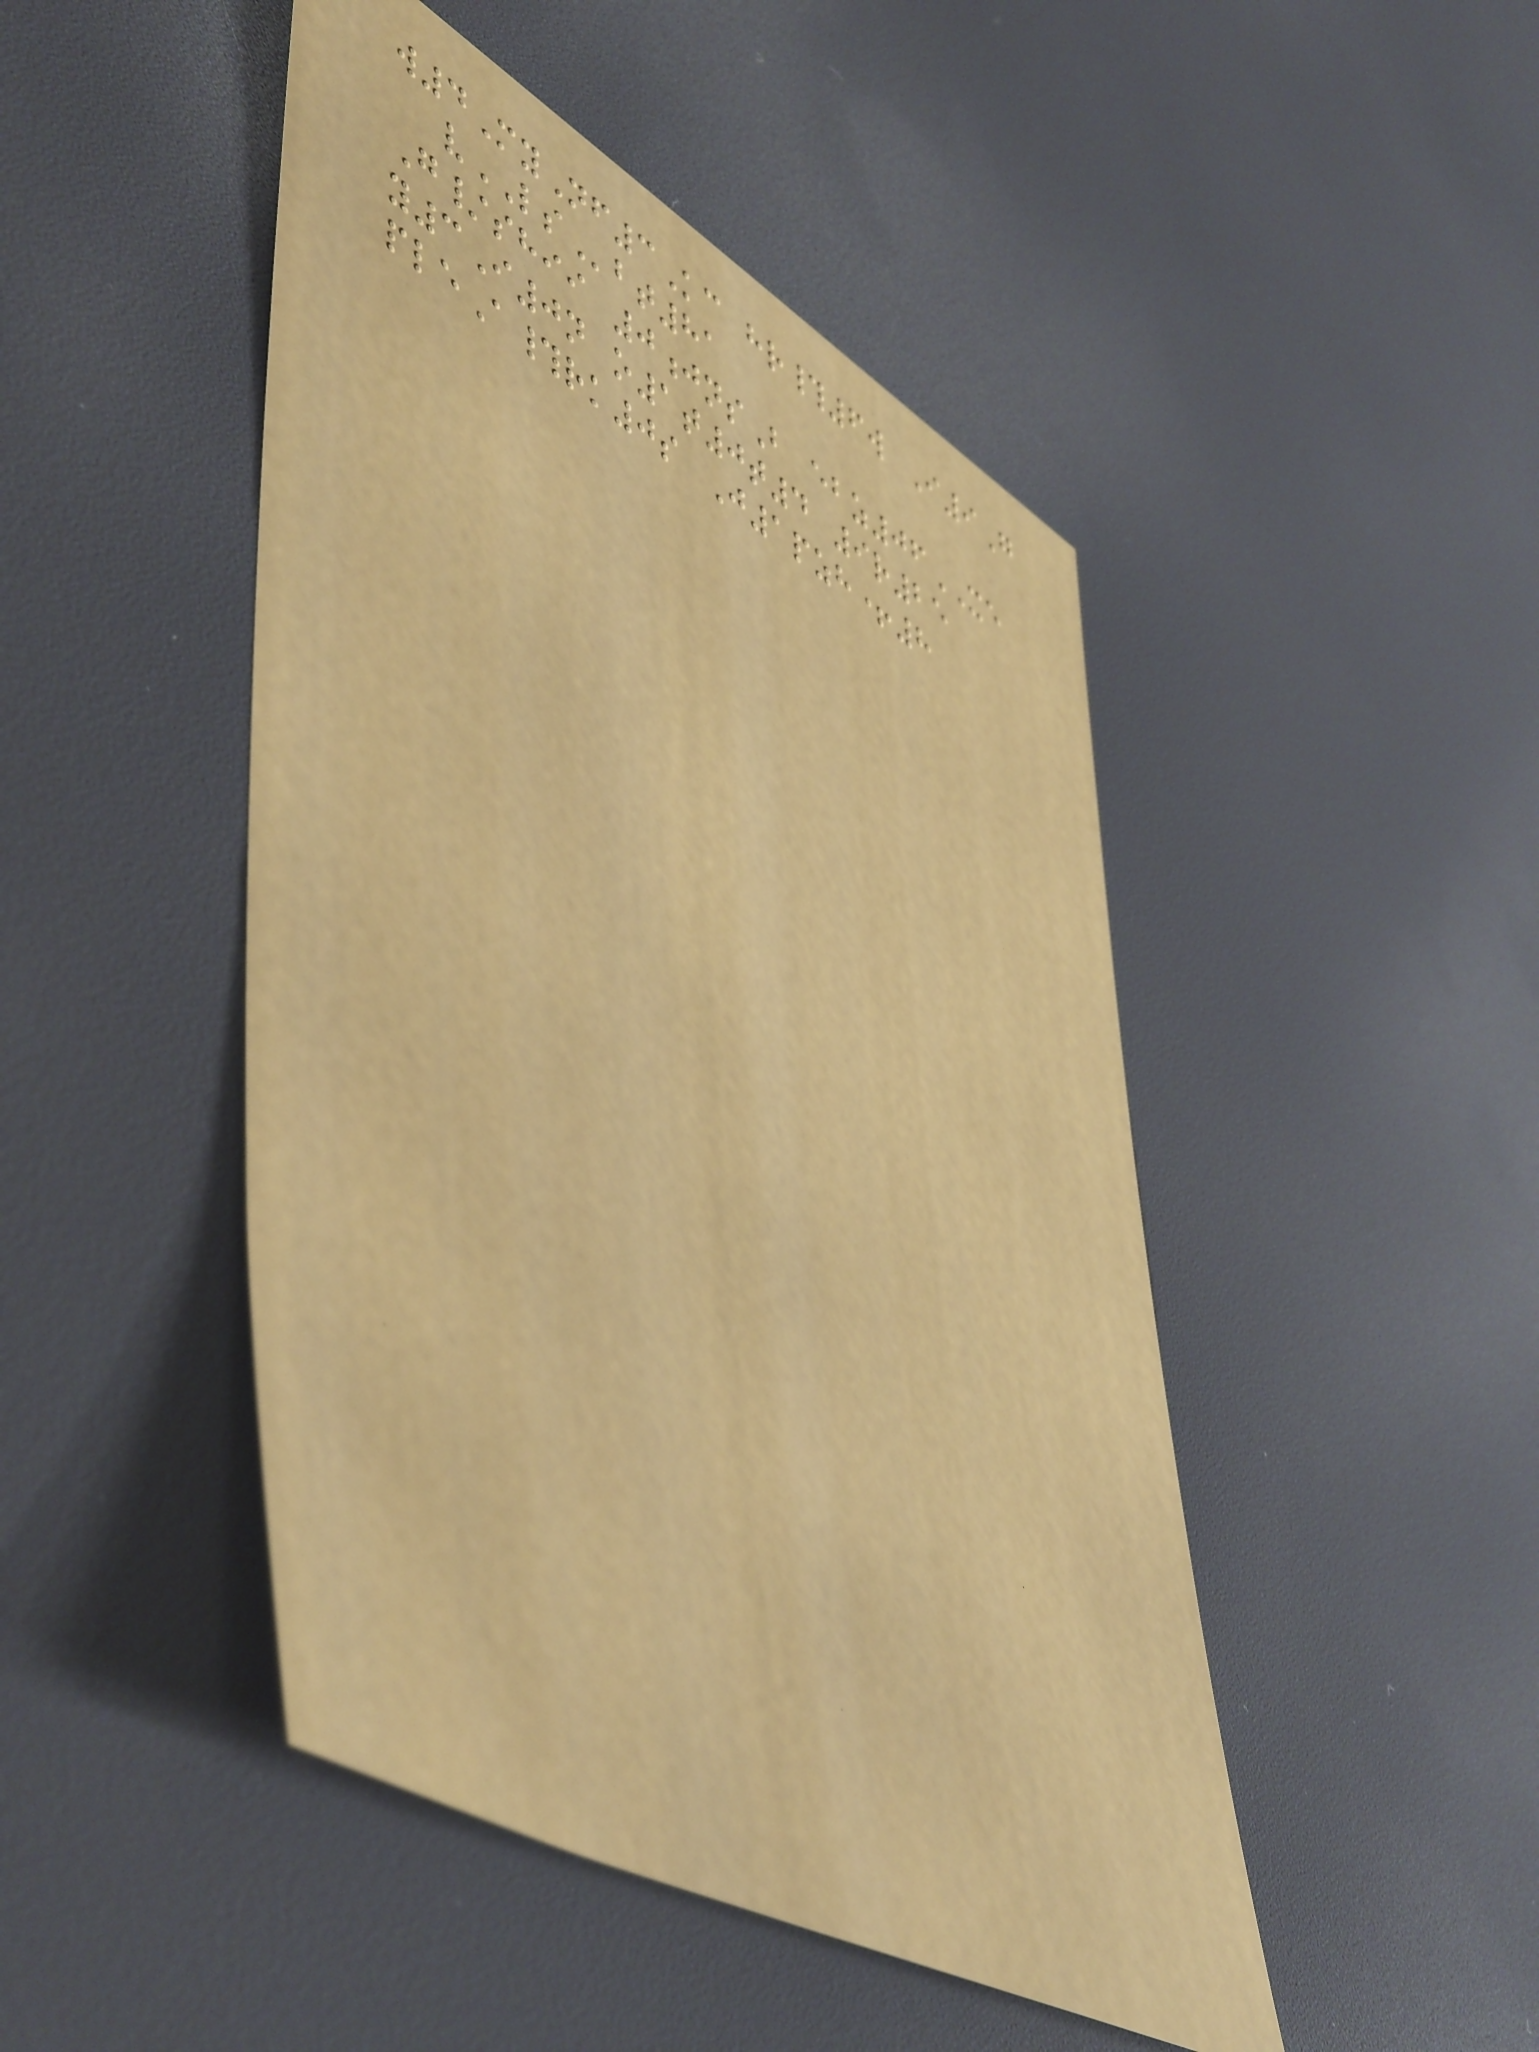w4MyNf3Kc hr#6w I9G
vLSbt81
G/shii 0jnsB ebz06XE
y3I0n o1t0t4 9r25
pleA#rk0s J1pzh+8
